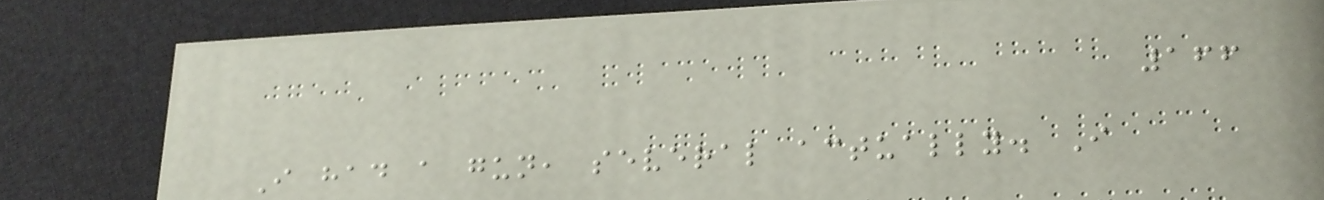166
I had a gun, several actually. I
